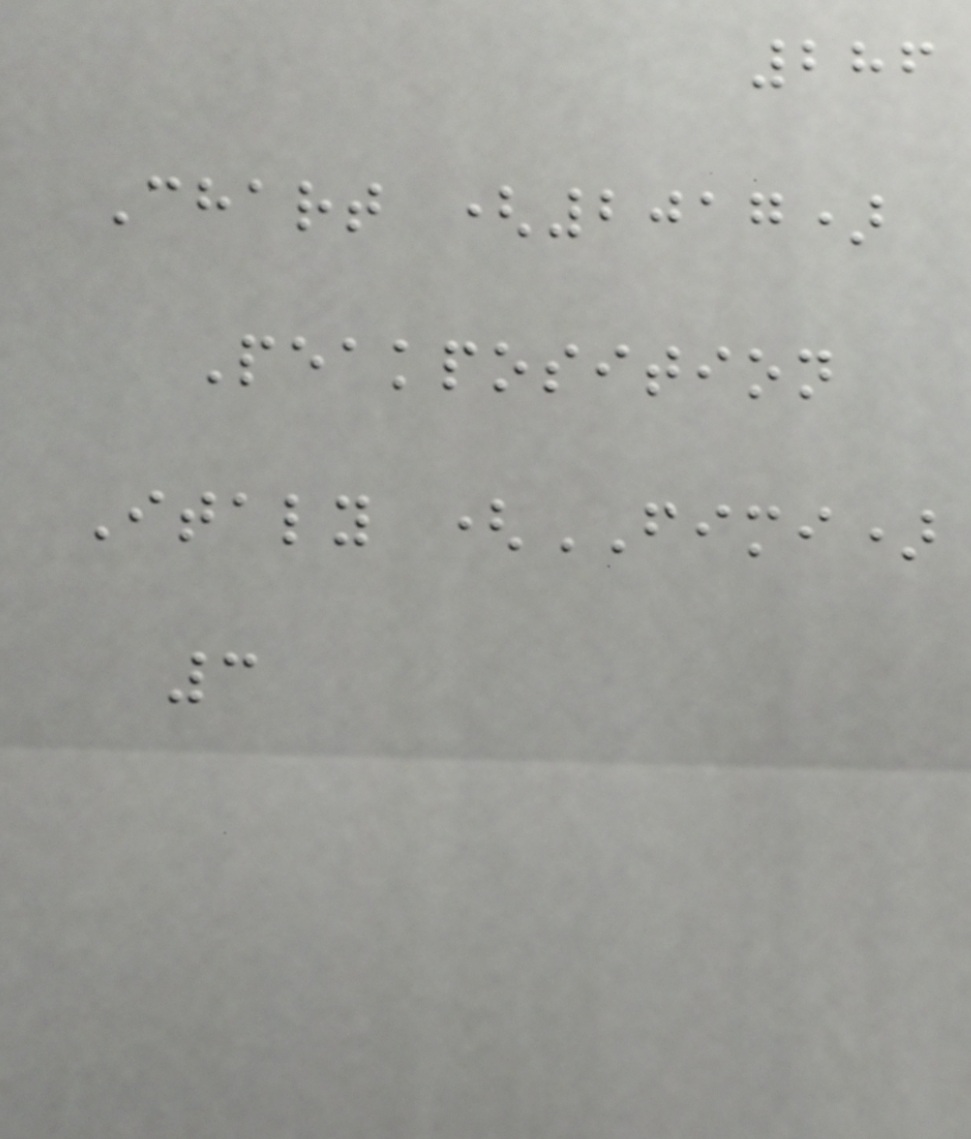286
Chart (2017)
Peakposition
Italy (FIMI)
3
